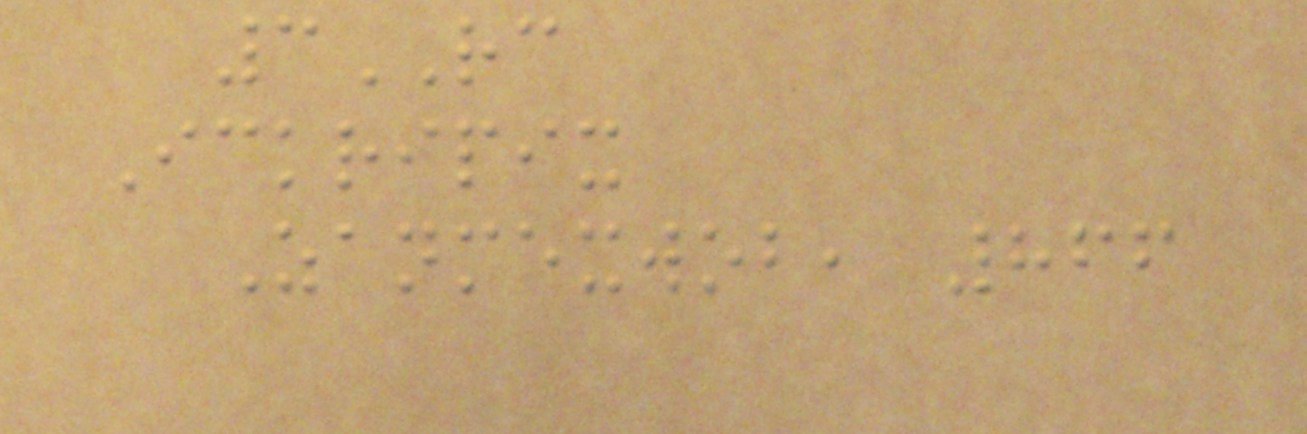3RC
Ickripix
Zanmexwob, 866
